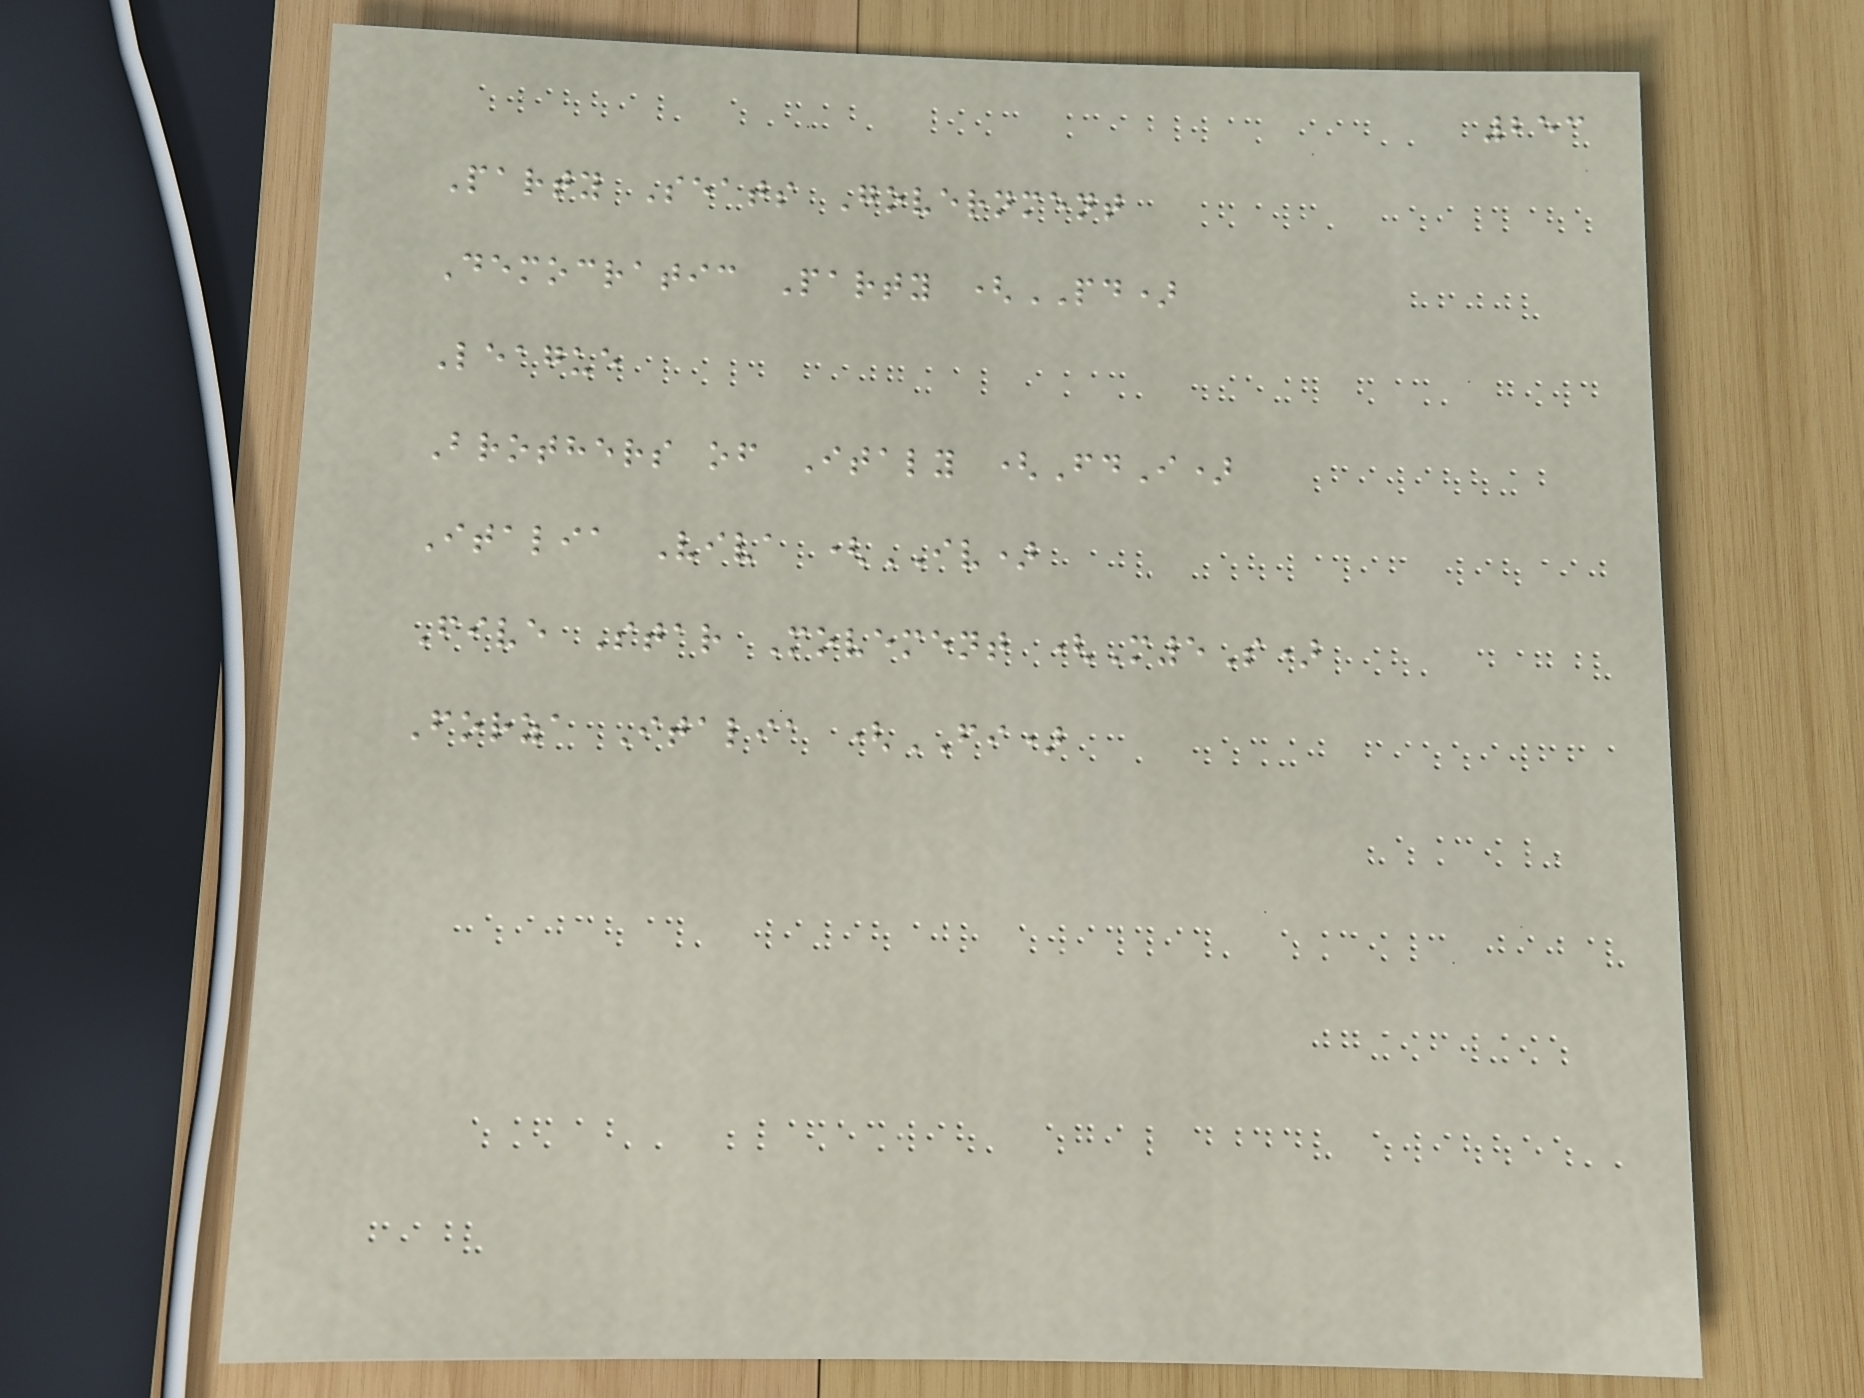253
Party Seats Government
Democratic Party (PD)
League
Brothers of Italy (FdI)
Italia Viva (IV)
Five Star Movement (M5S)
Forza Italia (FI)
